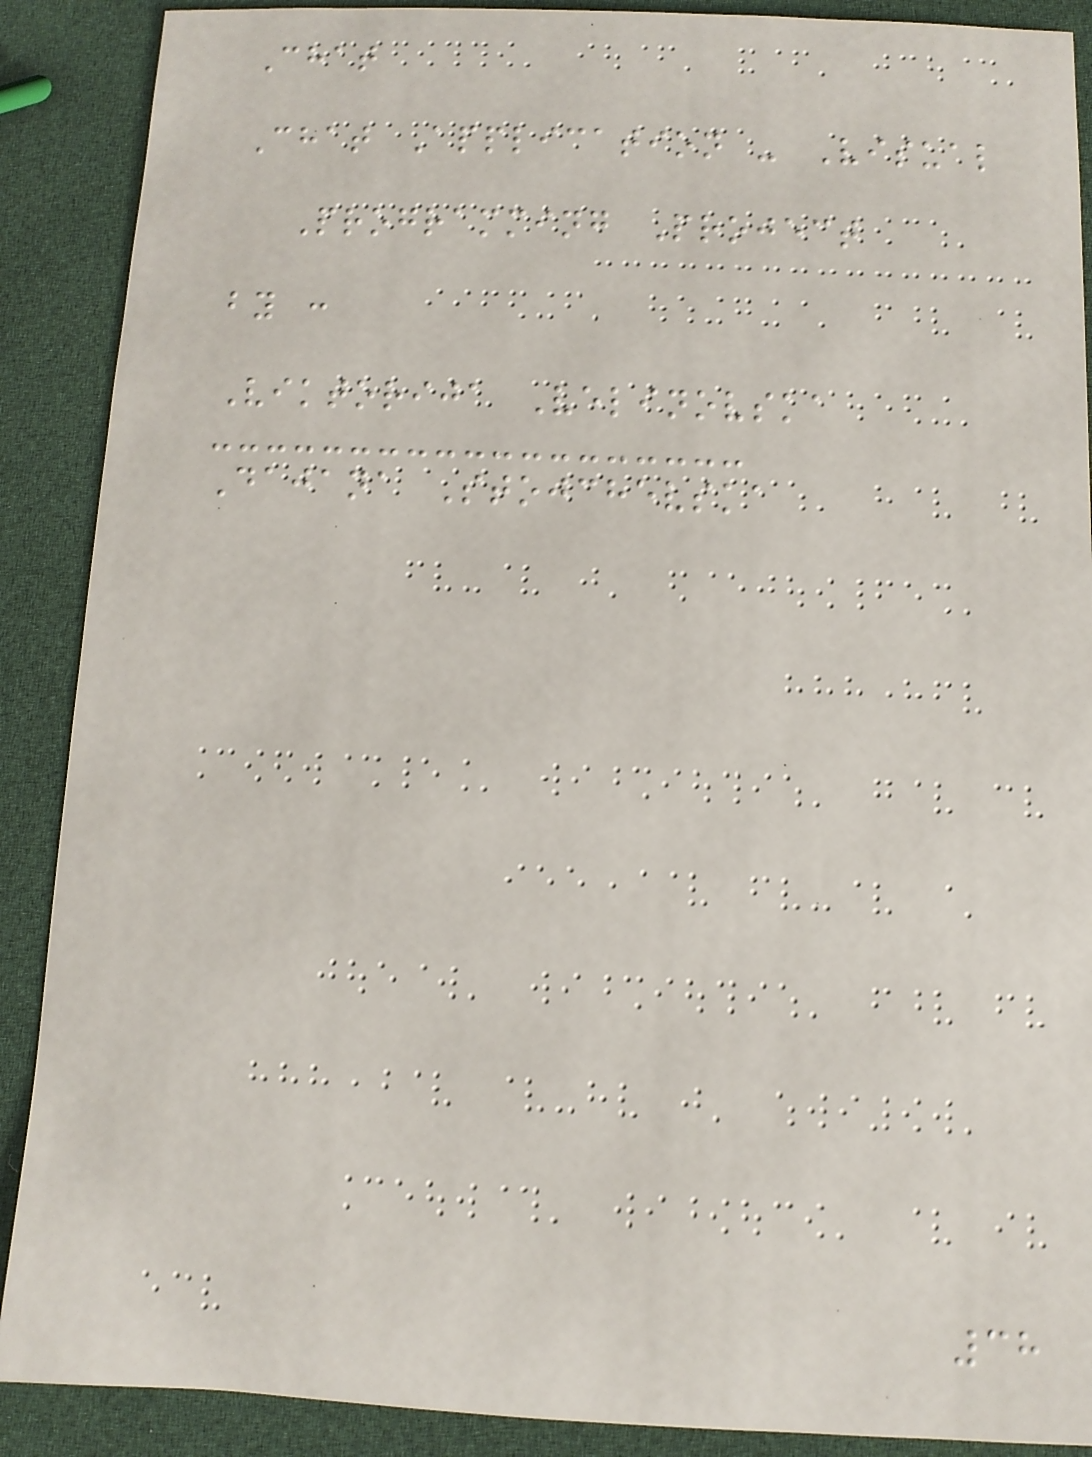Chat
Chat Application - Visual
Programming Project
by :
Viktorija Velinovska
Dajana Stojchevska
38
